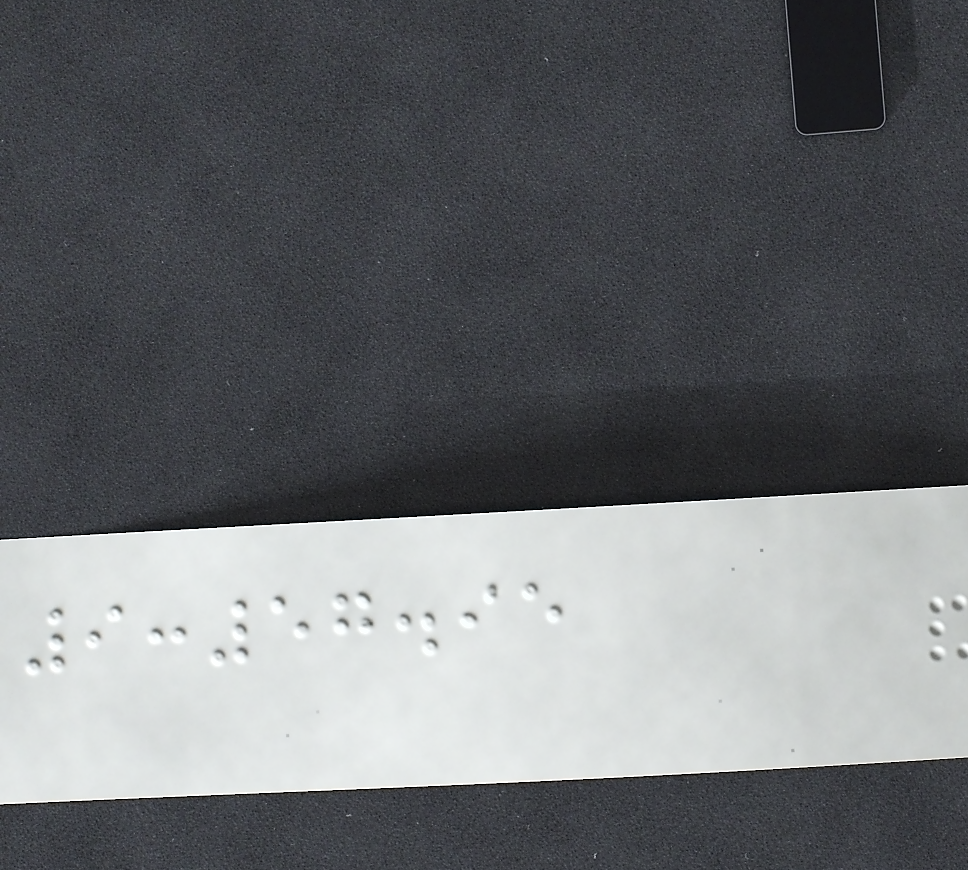9:57.95
